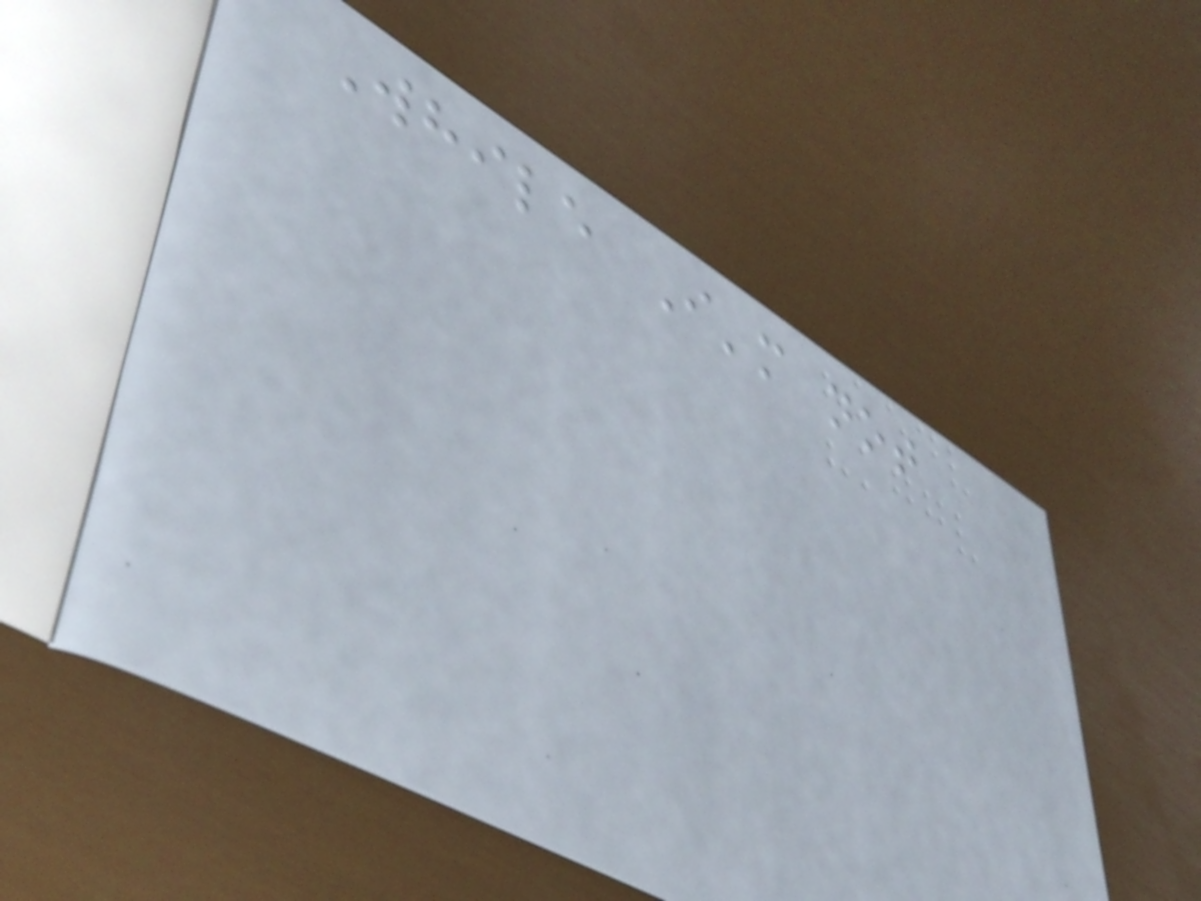While I'm not
